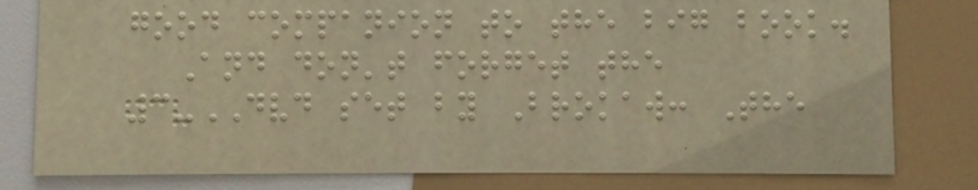good companion to the big book.
And don't forget the
3-DVD set by Brokaw: The
